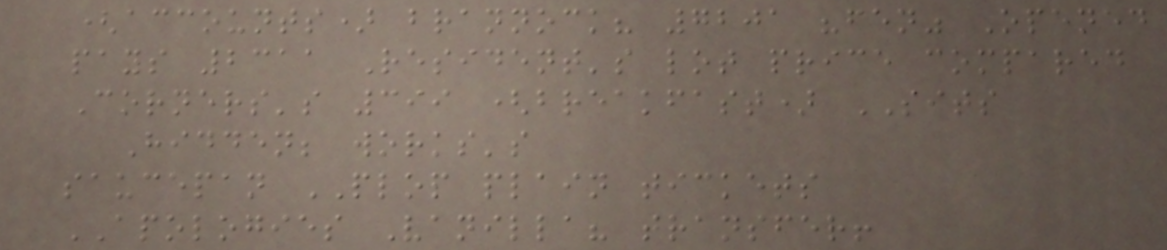(accounts) brannock? 7201 "fen" Opened
pays 2311 Resident's lot price compared
Corners's 399 (breakfast) SITS
Hidden; works's
saucepan PLOP plain tickets
APOLOGIES Vanilla? transfer!
